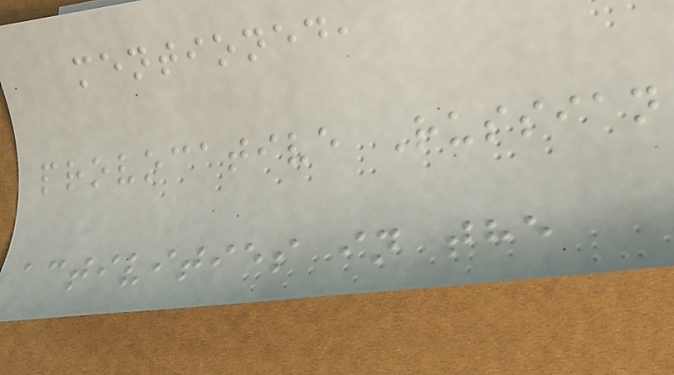mentioned,
provocative Russian
activities in the
